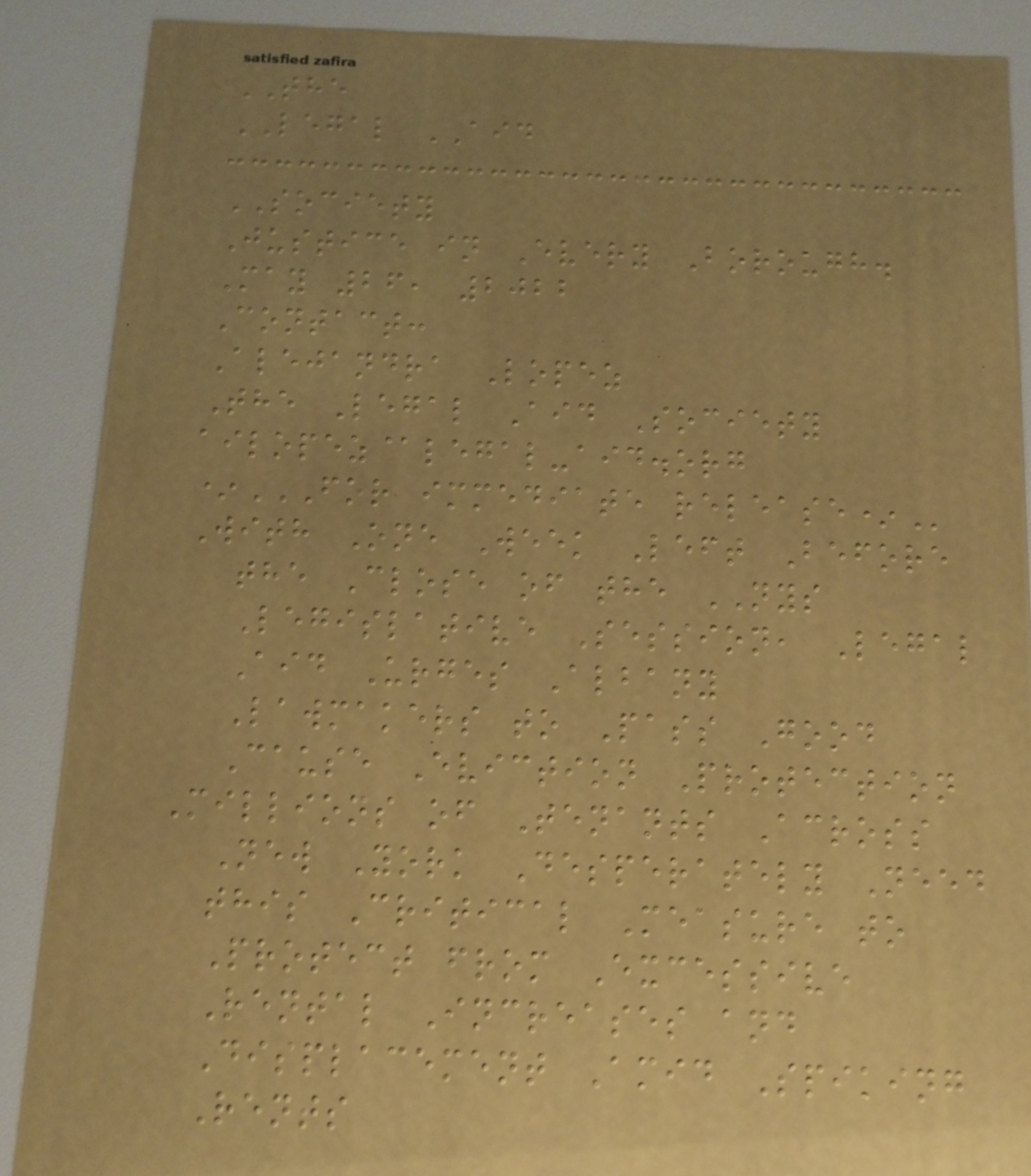THE
LEGAL AID
SOCIETY
Justice in Every Borough.
May 26, 2022
Contact:
Alejandra Lopez
The Legal Aid Society
ailopez@legal-aid.org
*FOR IMMEDIATE RELEASE*
With One Week Left Before
the Close of the NYS
Legislative Session, Legal
Aid Urges Albany
Lawmakers to Pass Good
Cause Eviction Protection
Millions of Tenants Across
New York Desperately Need
this Critical Measure to
Protect from Excessive
Rental Increases and
Displacement Amid Spiking
Rents
